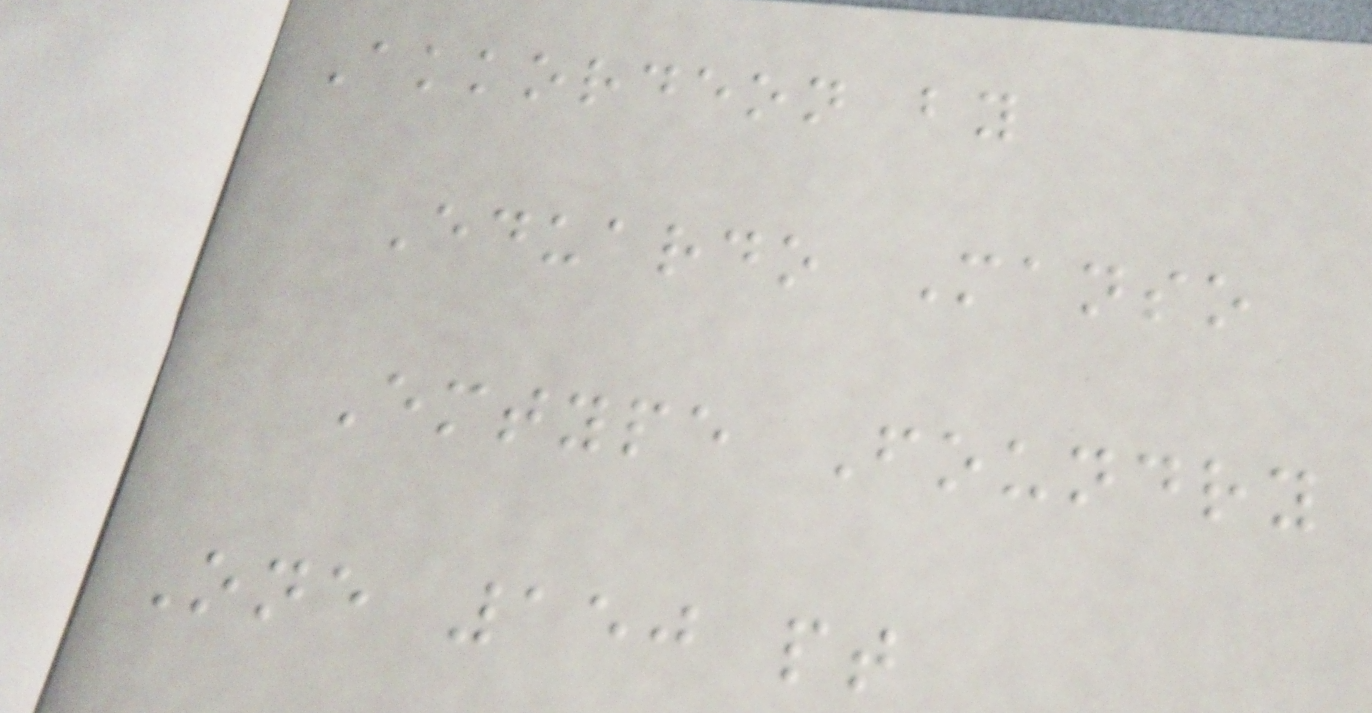Akkordeon by
Eduardo Manso
Emtype Foundry
One 150 pt
